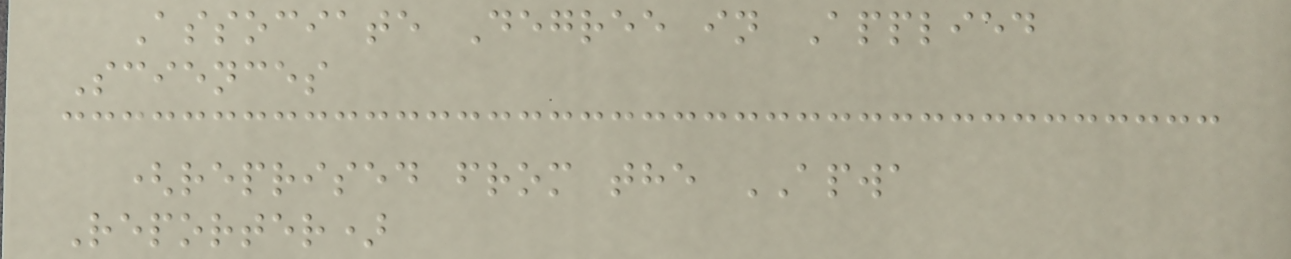Associate Degree in Applied
Sciences
(reprised from the APWA
Reporter)
